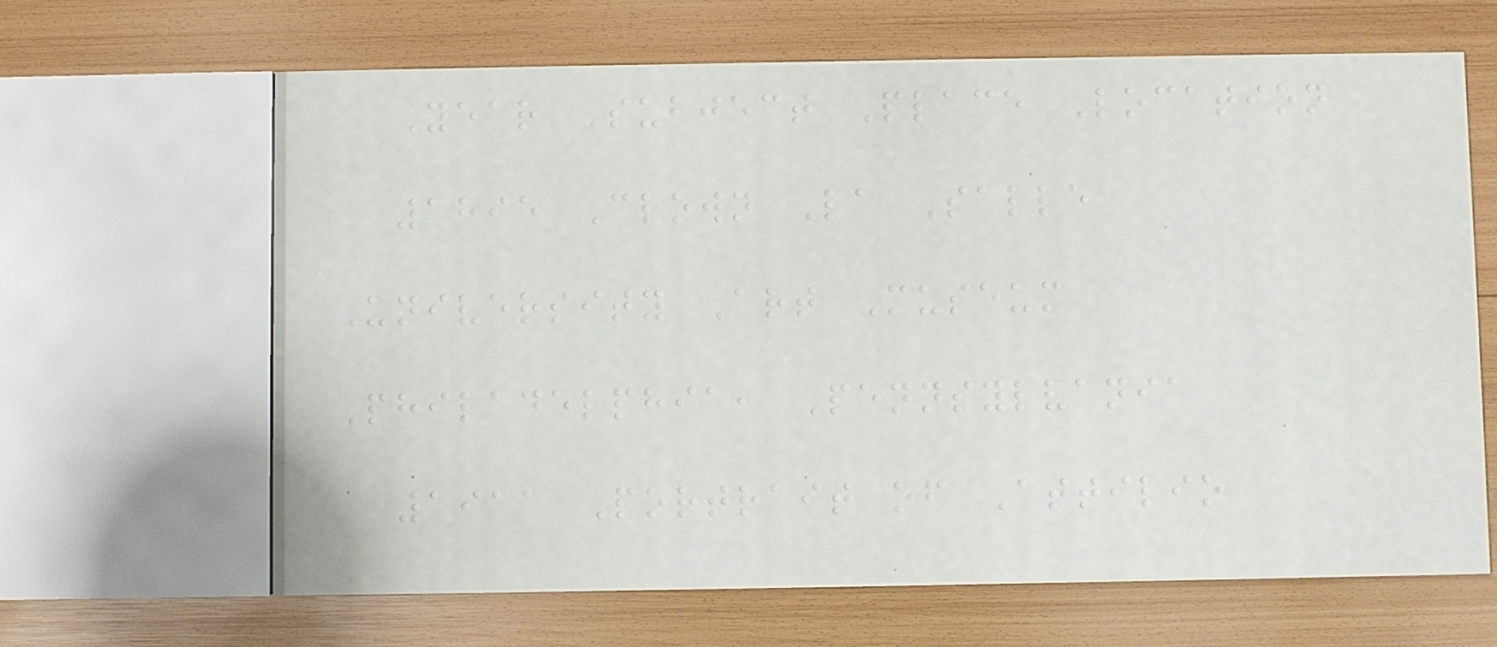Year Subject Place Location
1895 Clown La Salle
University Art Museum
Philadelphia, Pennsylvania
1911 Portrait of Attilio
